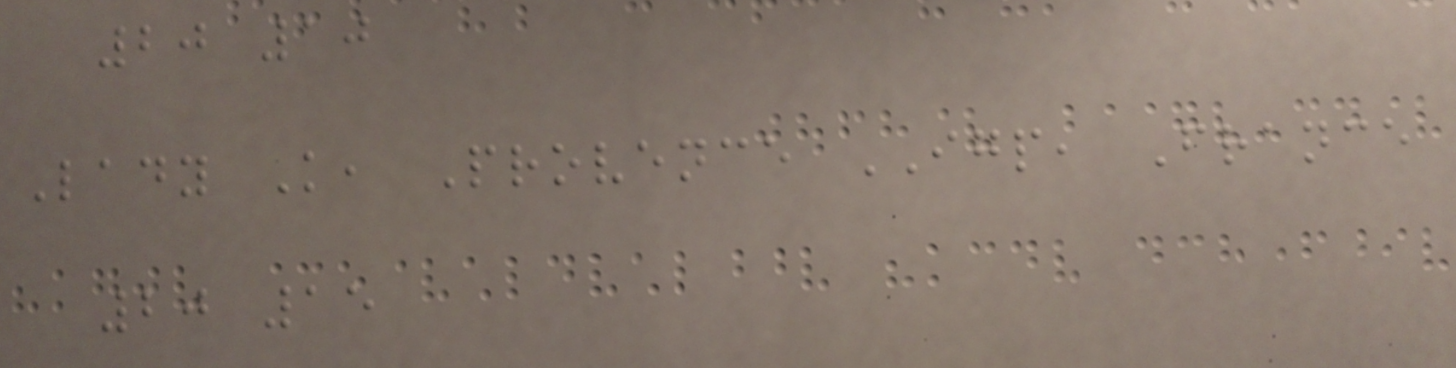20 10
Lady K, Provence IGP, France
20 15
